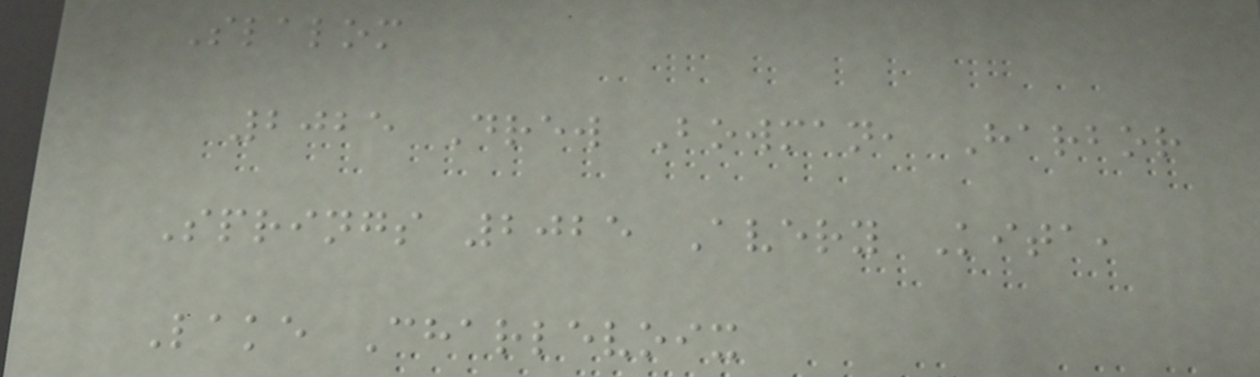Slalom
2025 Drew Bowman, Harbor
Springs 2025 Avery Kita,
Lake Charlevoix
